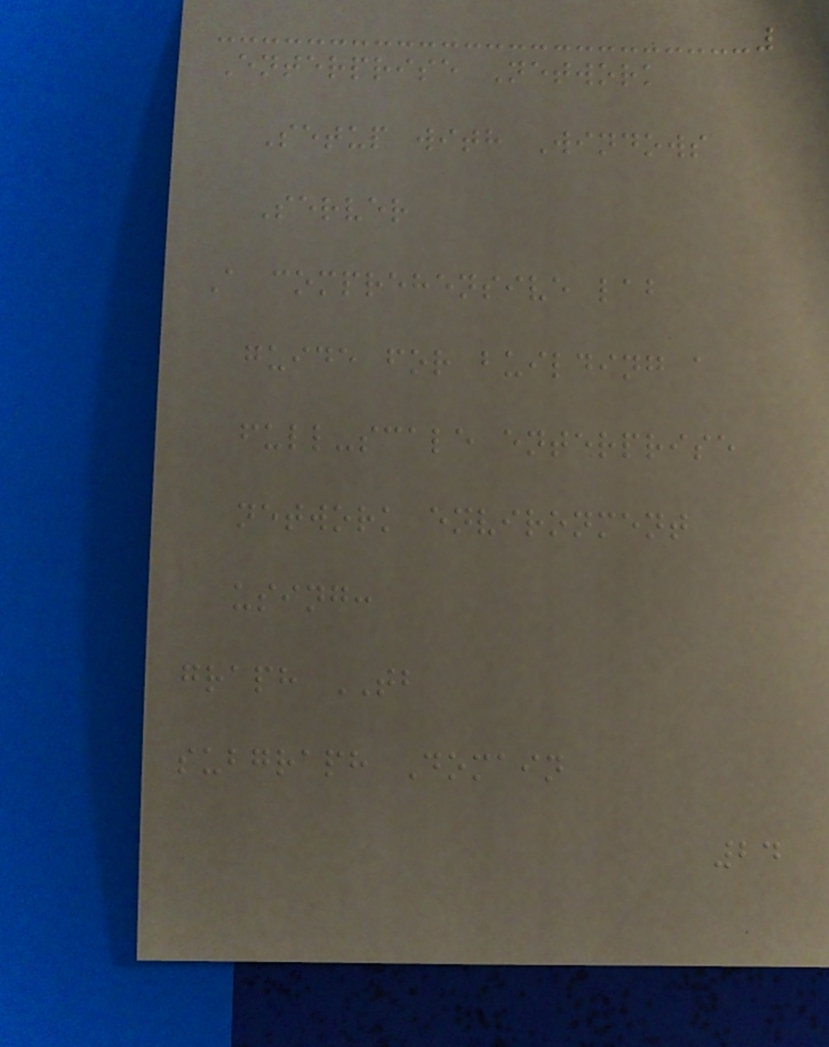Enterprise Network
Setup with Windows
Server
A comprehensive lab
guide for building a
full-scale enterprise
network environment
using:
graph TB
subgraph Domain
24
